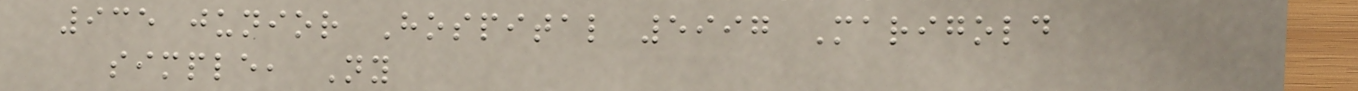935 junior Hospital 5997 Marigold
simple, Ny
